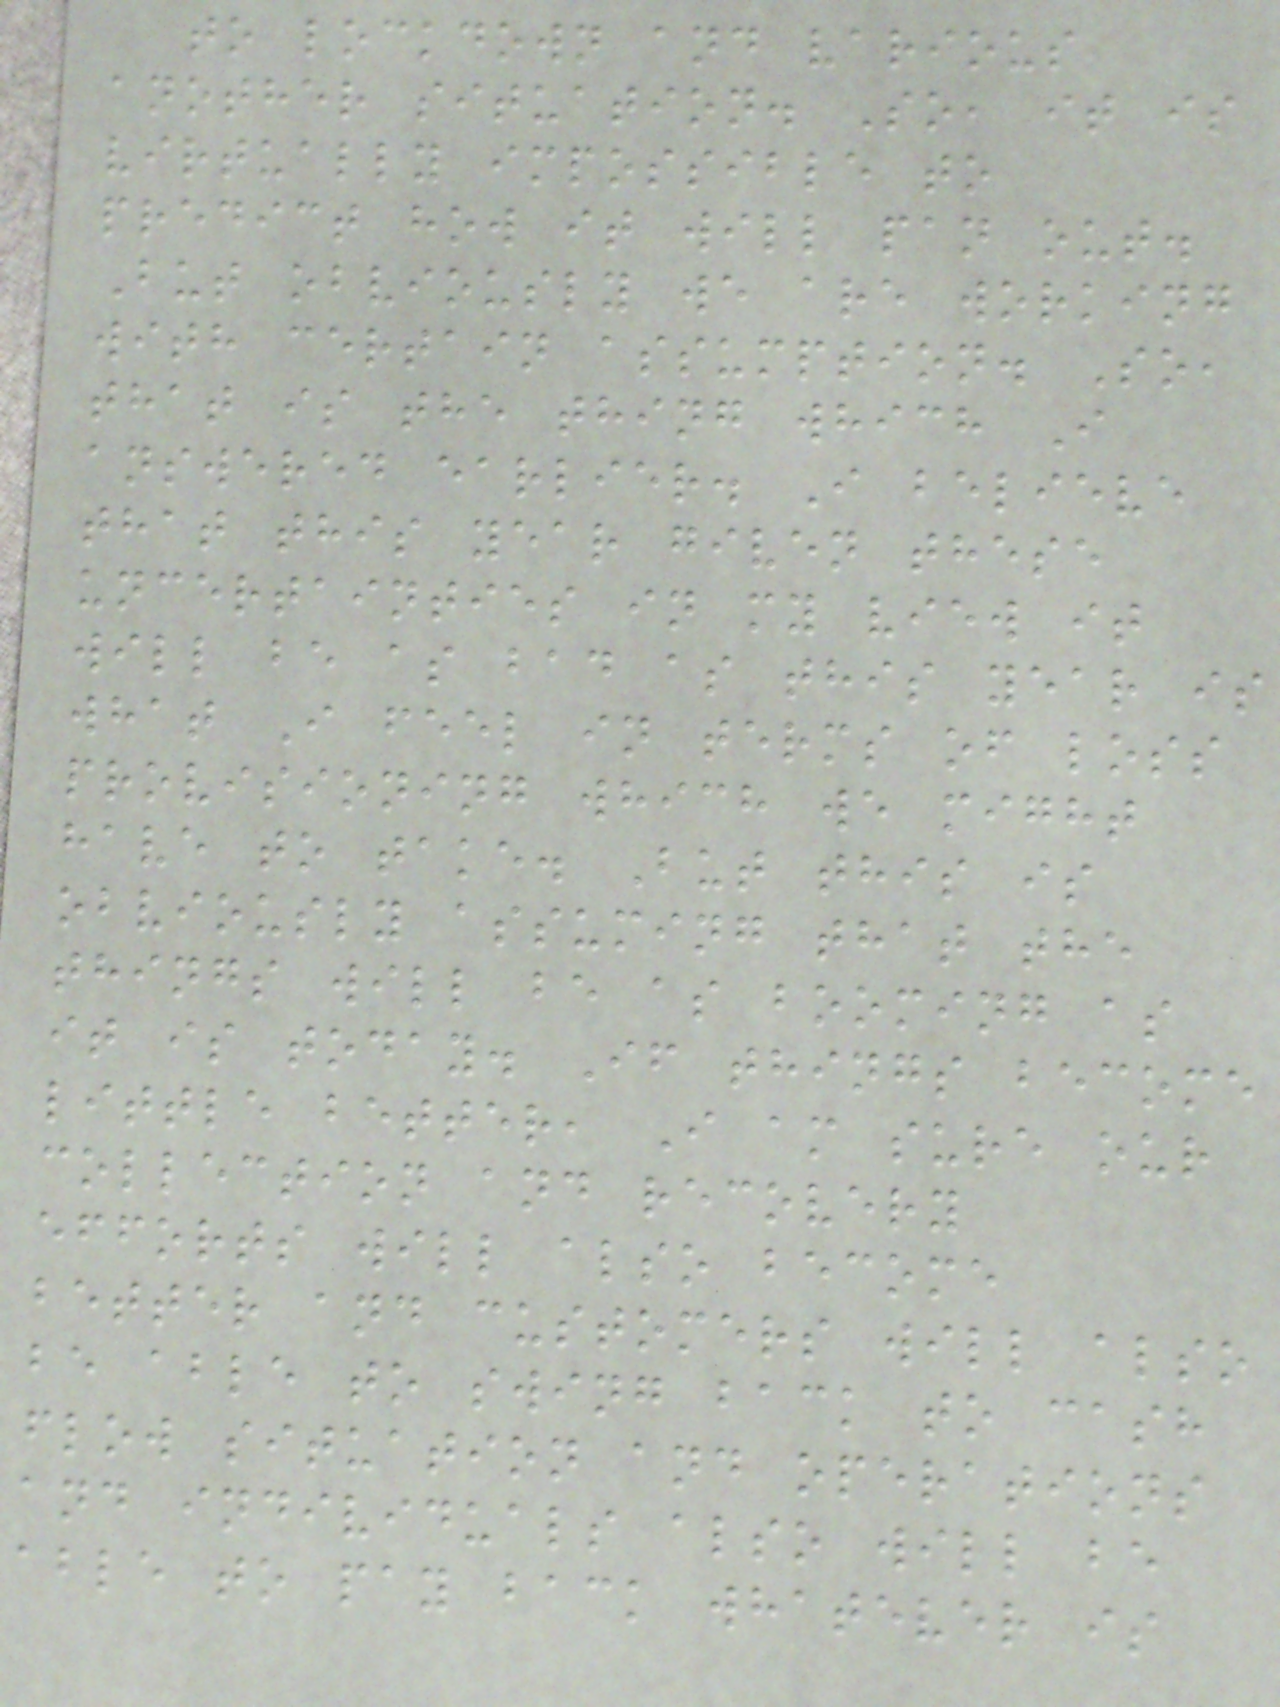to lockdown and various
another situation. So, it is
virtually impossible to
predict how it will pan out.
But obviously we are working
with certain assumption. So,
that is the thing which I
answered earlier. I believe
that this year given these
uncertainties in my view it
will be as bad as this year is
what I feel in terms of loss
provisioning which we might
have to take. But this is
obviously assuming that the
things will be as booming as
it is today. If things become
little better, I am sure our
collection and recovery
efforts will also become
better and customers will also
be able to swing back to cash
flow situation and operations
and individuals also will be
able to pay back whatever is
